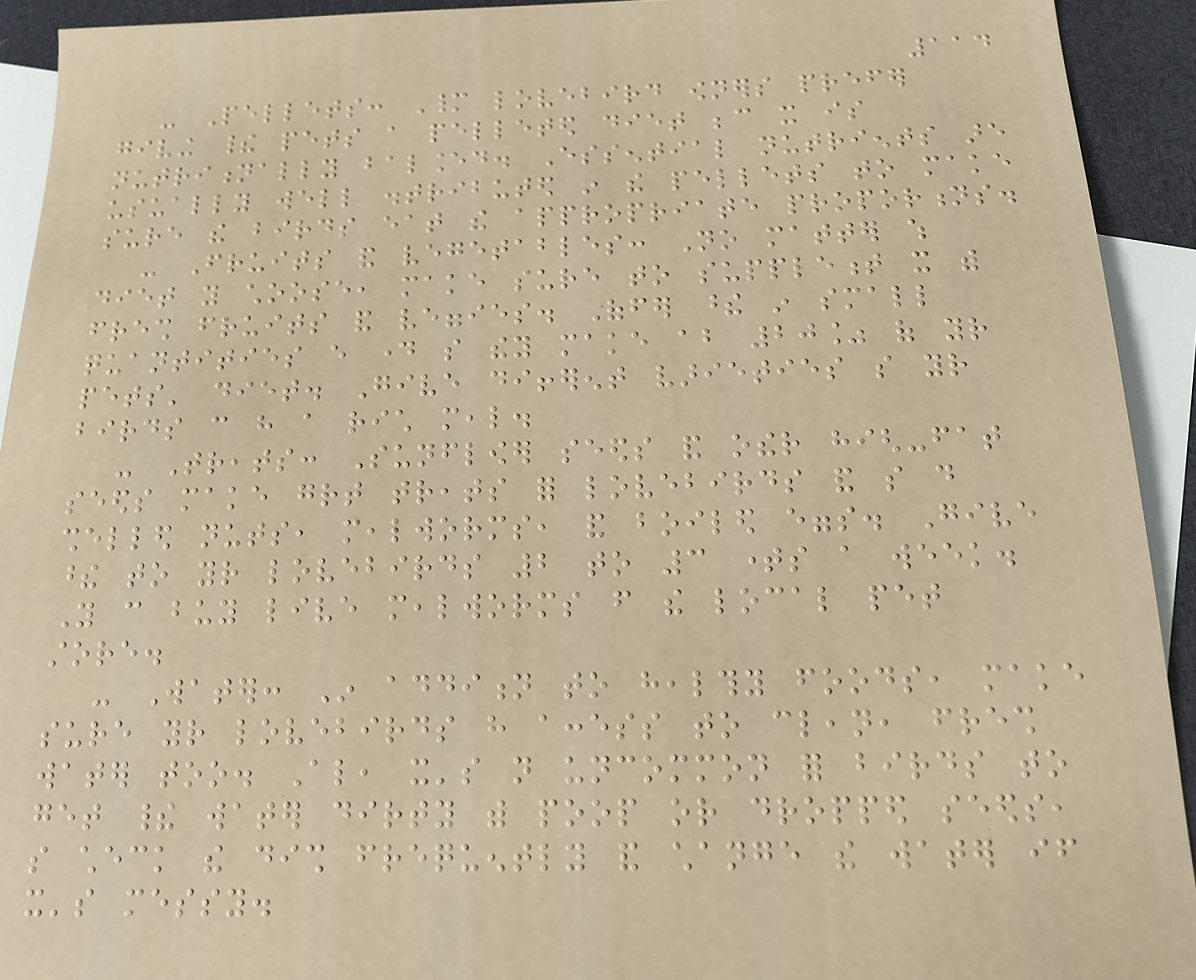114
- Pellets: Many lovebird owners prefer
giving their pets a pelleted diet because it is
nutritionally balanced. Essential nutrients are
usually well distributed in the pellets to make
sure the birds eat the appropriate proportions.
- Fruits and vegetables: No matter which
diet you choose, make sure to supplement it with
fresh fruits and veggies. Offer these in small
quantities every day so they make about 20% of your
pets' diet. Give different varieties so your
birds can have a rich meal.
- Treats: Sunflower seeds and other high-fat
seeds make great treats for lovebirds and so do
shelled nuts, mealworms, and boiled eggs. Give
these to your lovebirds 2 to 3 times a week.
You can buy live mealworms from the local pet
store.
- Water: In addition to healthy foods, make
sure your lovebirds have access to clean, fresh
water too. Also, it's not uncommon for birds to
get their water dirty with poop or dropped seeds,
so check the dish frequently and change the water if
it's messy.
